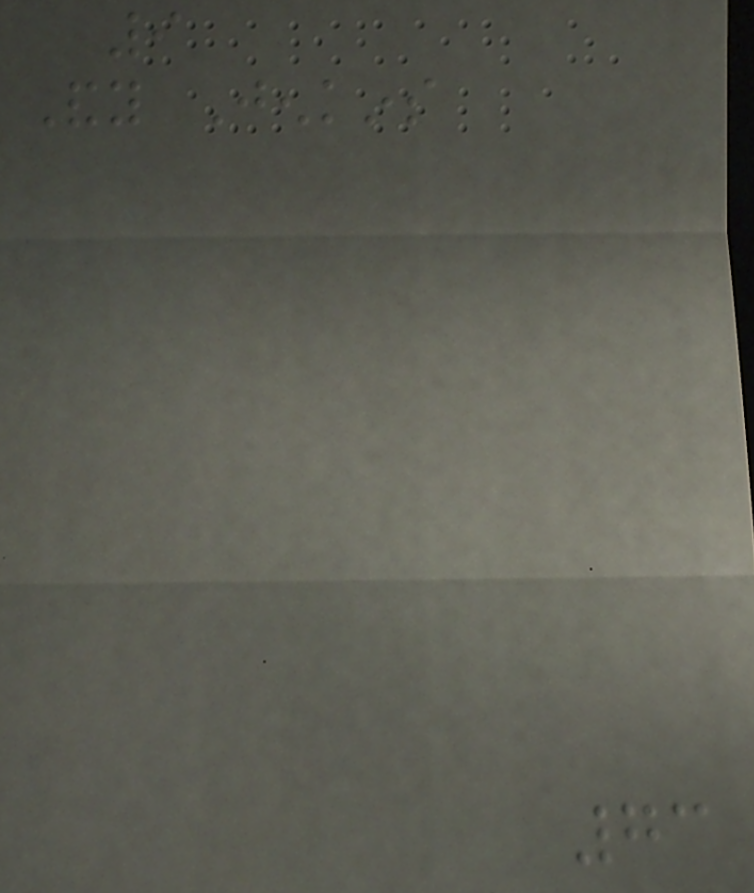9
Andy Jenkins
73
